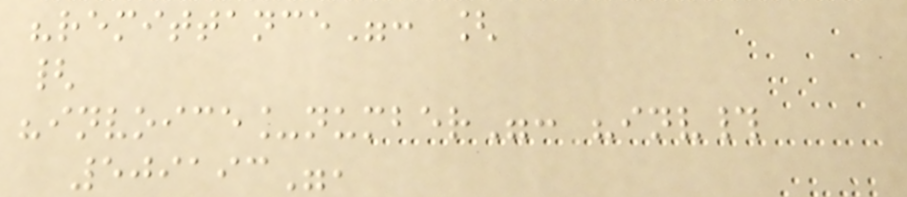"remittance": [
{
"invoice_number": "inv#
509193",
